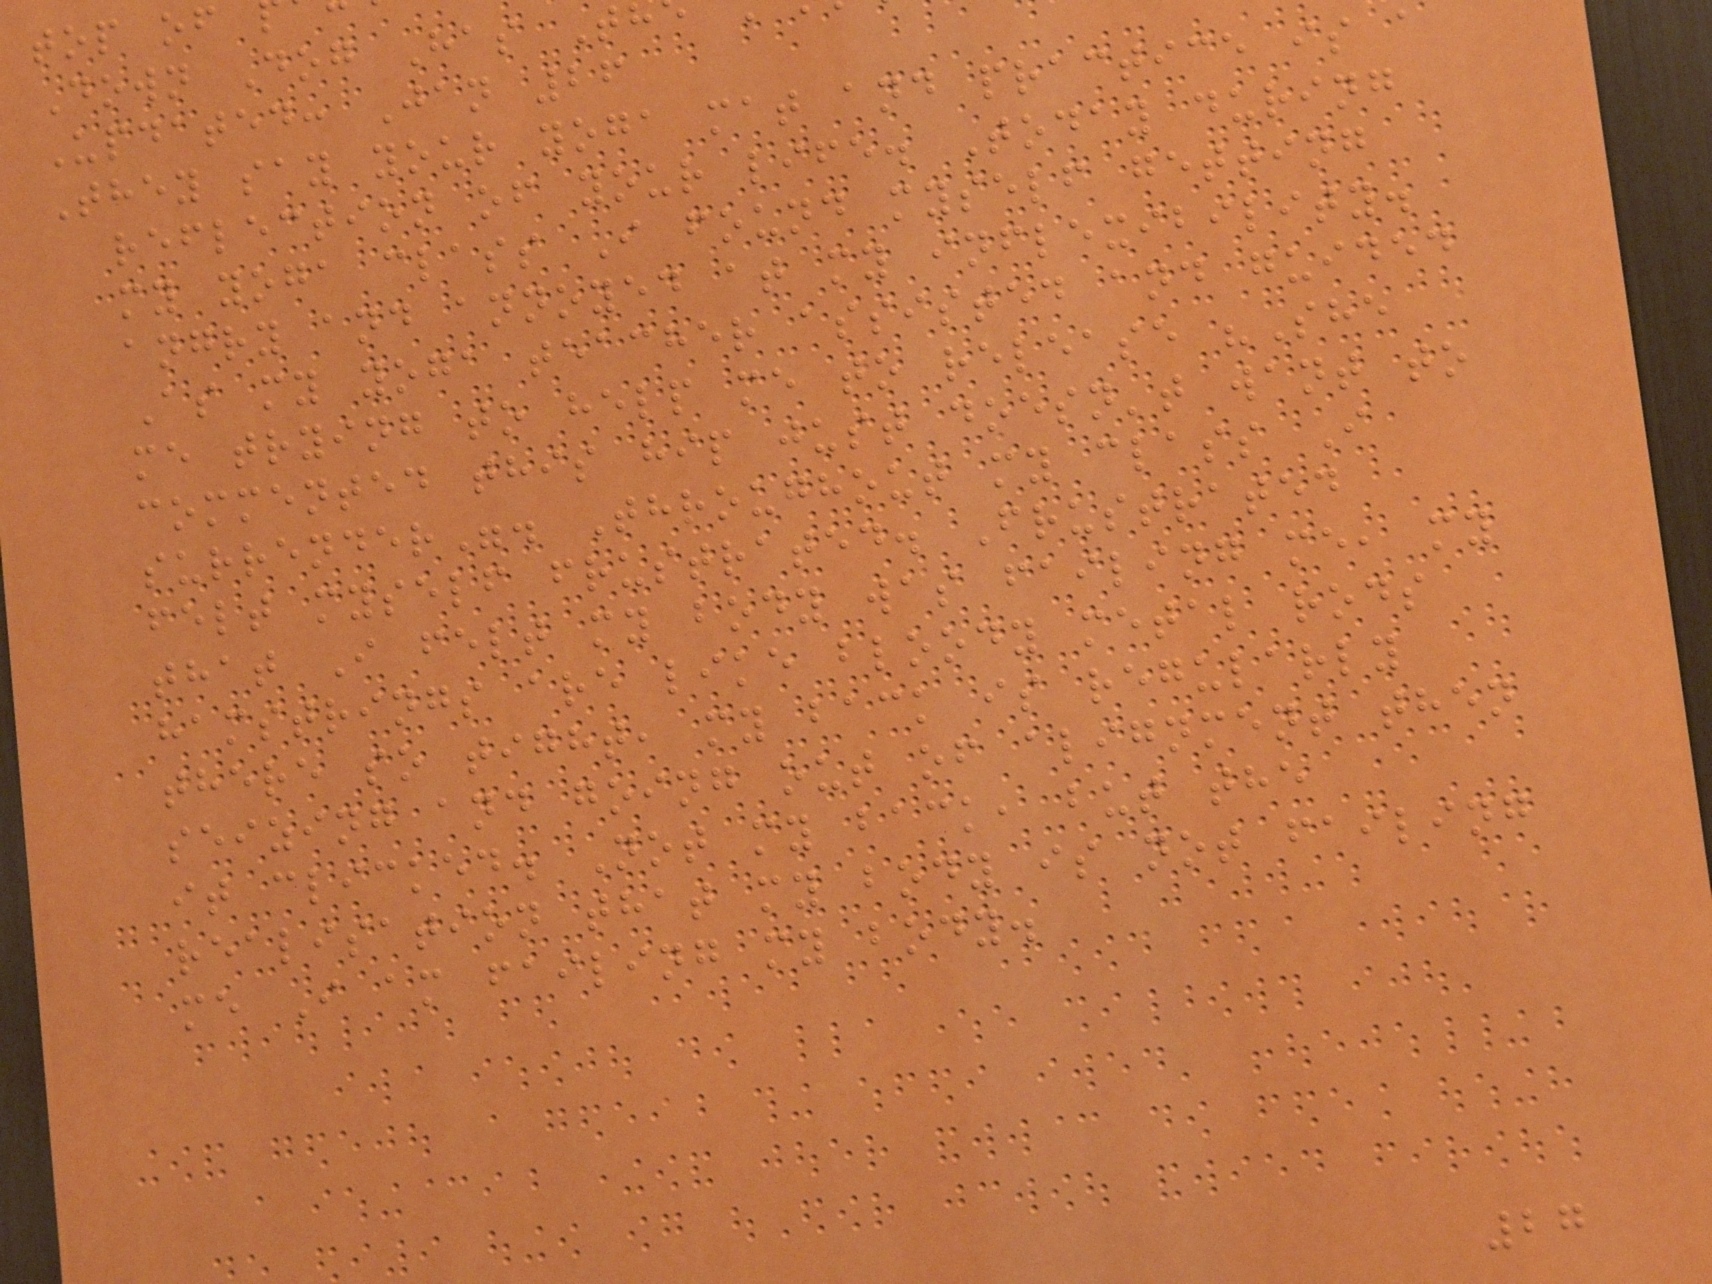top of
Down Dog Has T
Updated: Jan 26
They say your yoga mat and practice is a
reflection of your life. Today during
my yoga class I found myself getting
angry and annoyed at my inflexibility.
As my yoga teacher assisted and guided
me trying to help me to release "She
commented this hip just doesn't want to
surrender". Throughout my class I
felt myself frustrated. Frustrated
that I felt my body was failing me, my
hamstrings are like bloody metal rods
there so tight, my back is regularly
seizing and going out of alignment then
it clicked. Not my back, but the
realisation that my body is not failing
me I am failing my body.
27
